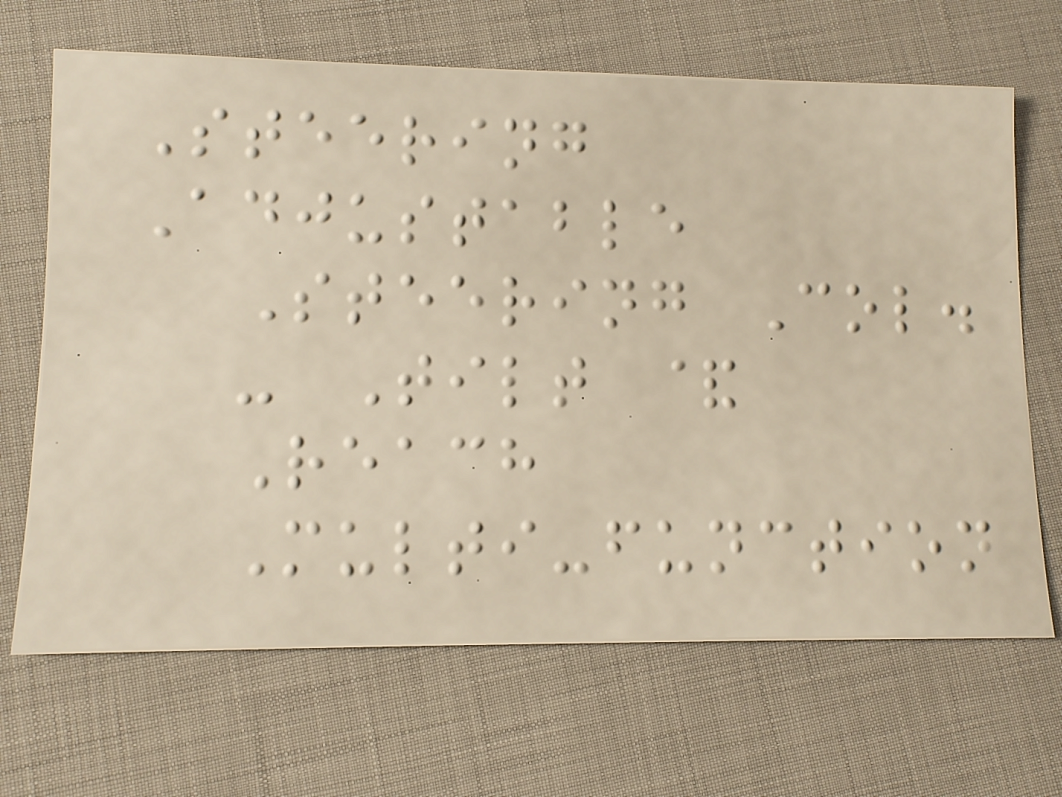Steering
Adjustable
Steering Col.
- Tilt &
Reach
Multi-function
